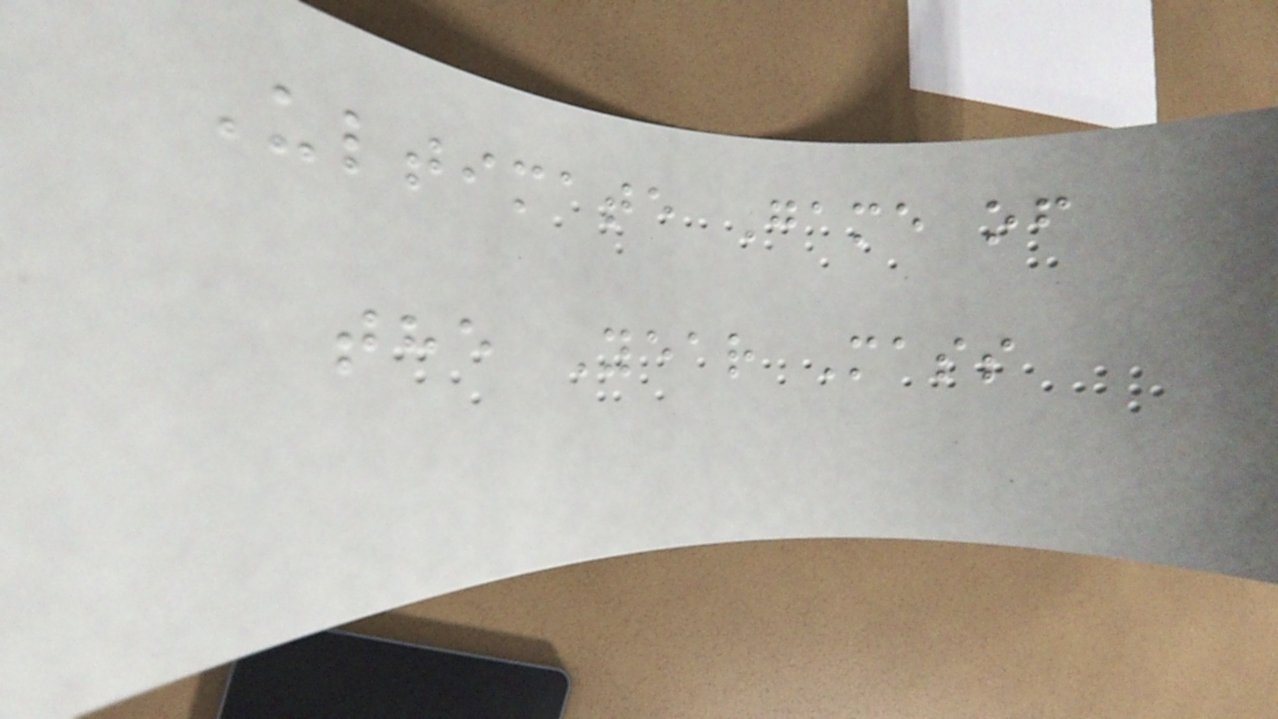Ultimate Game of
the Year Mass
